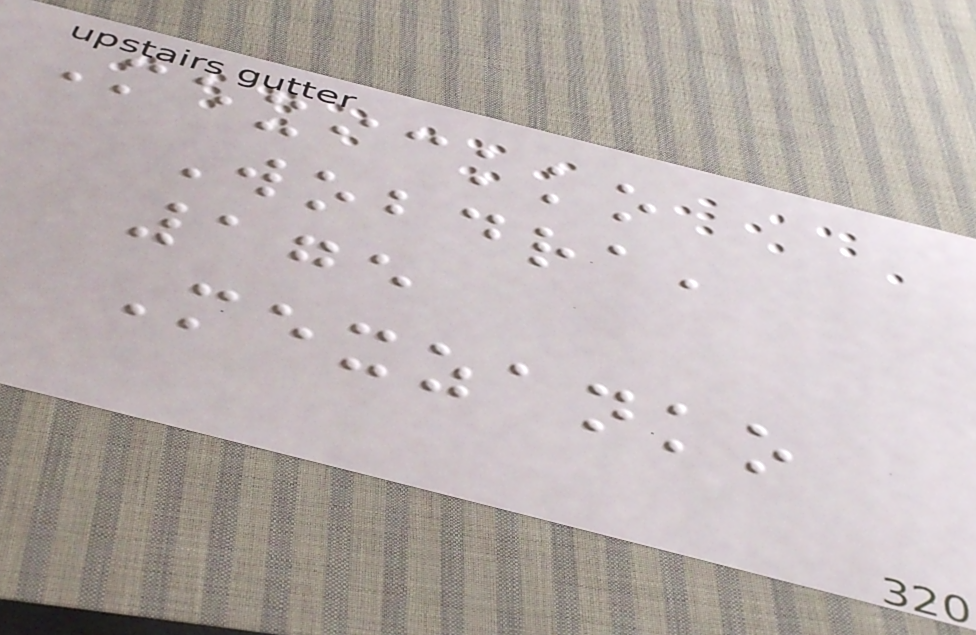Mexickko
Wobdra,
175
Mexzanko
